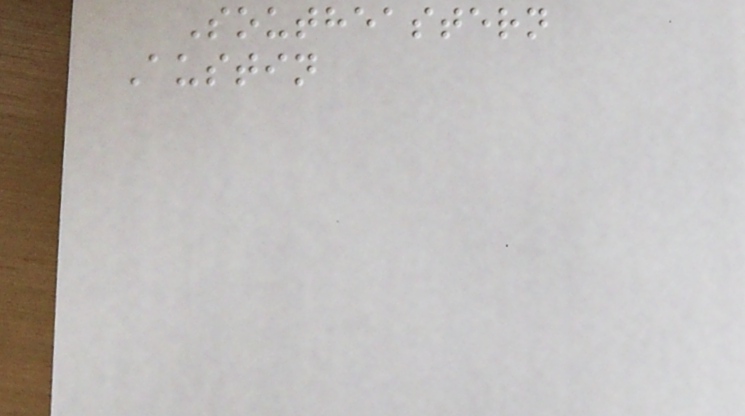Southeastern
Austin
